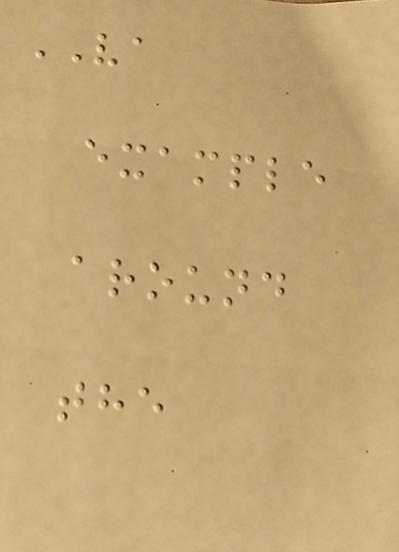VA
example
around
the
